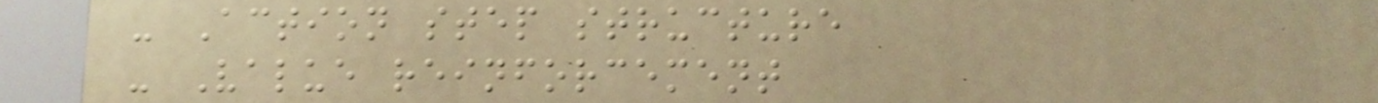- Action step structure
- Value reinforcement
